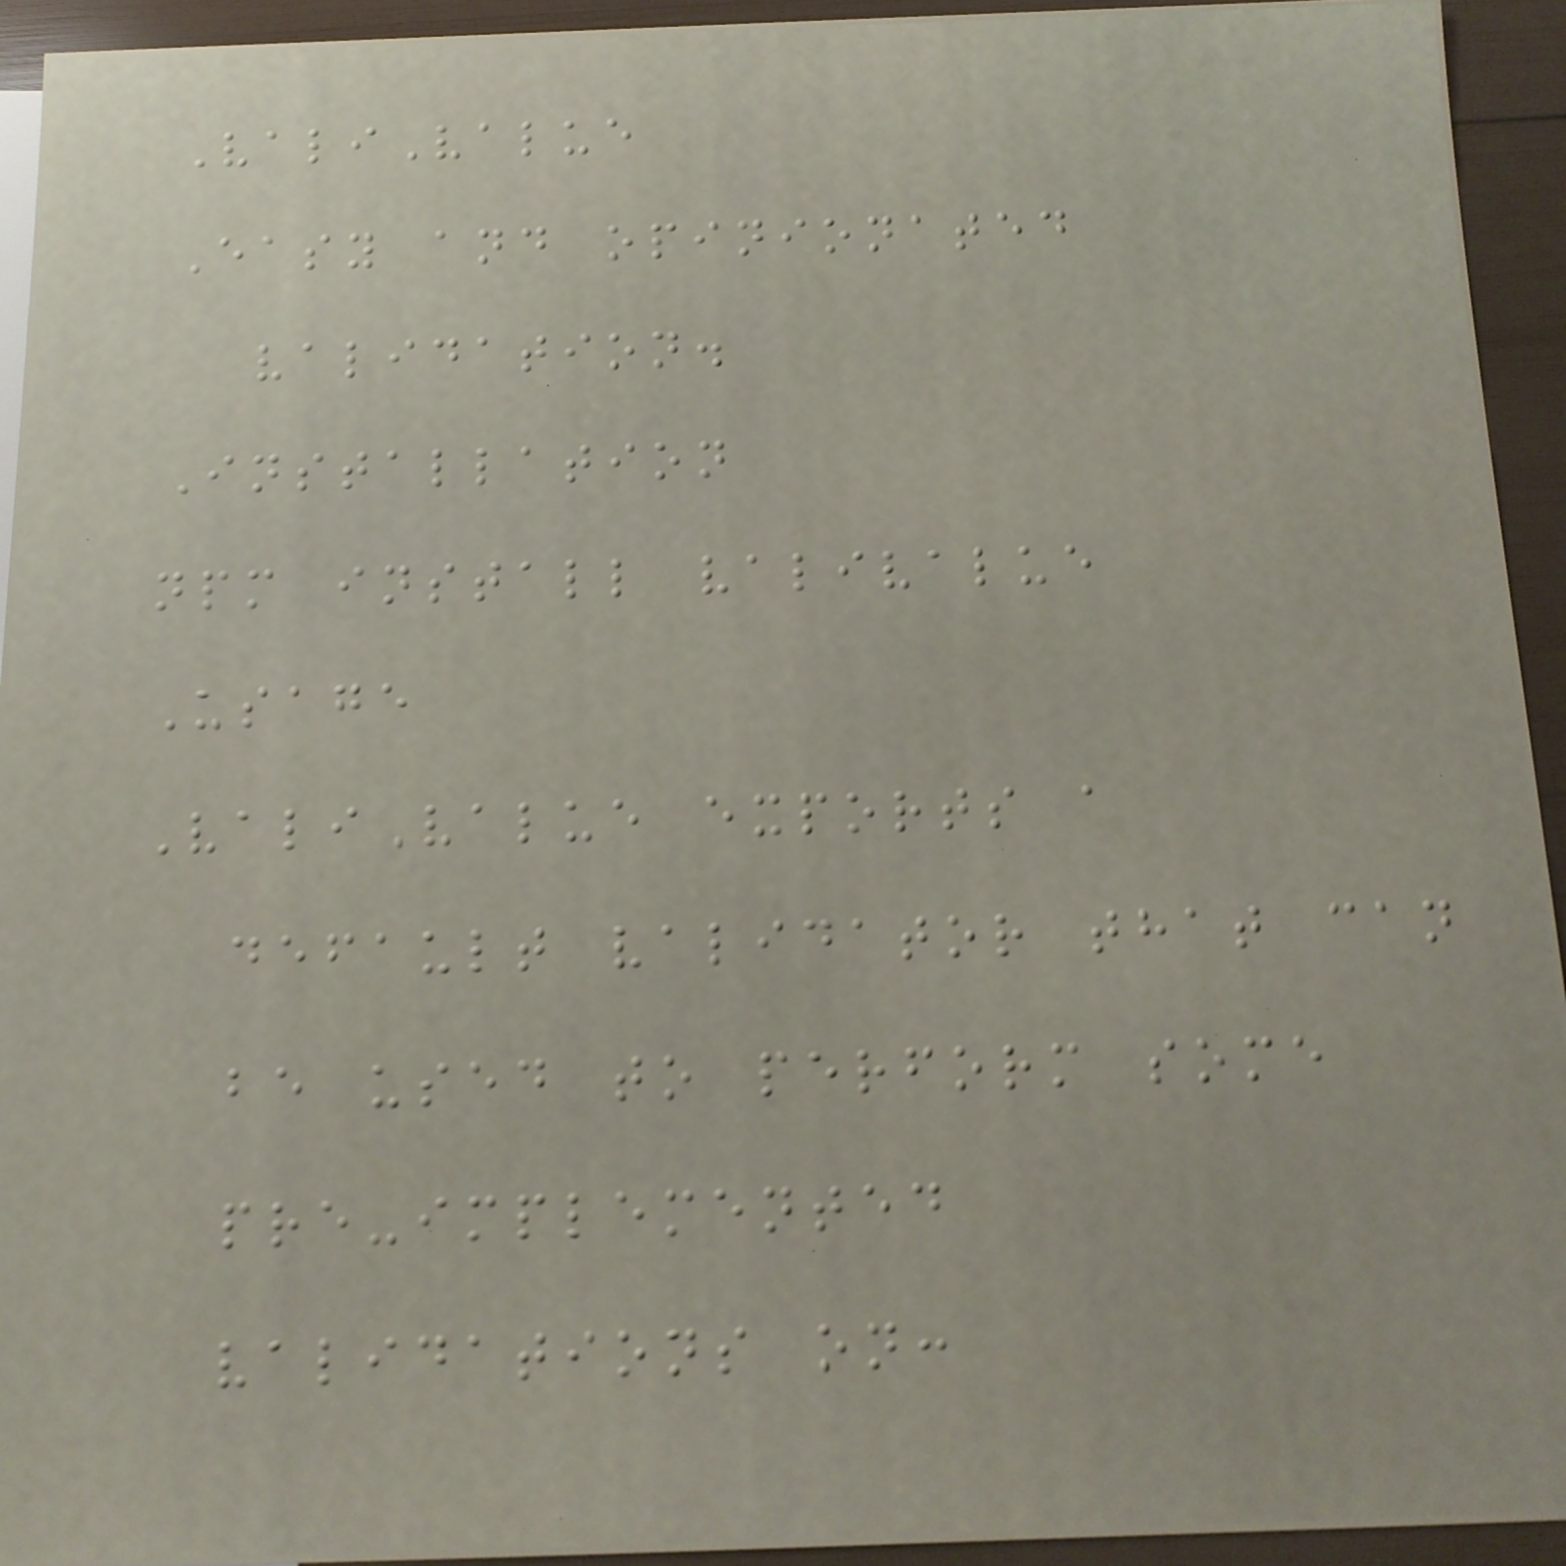ValiValue
Easy and opinionated
validation.
Installation
npm install valivalue
Usage
ValiValue exports a
default validator that can
be used to perform some
pre-implemented
validations on:
